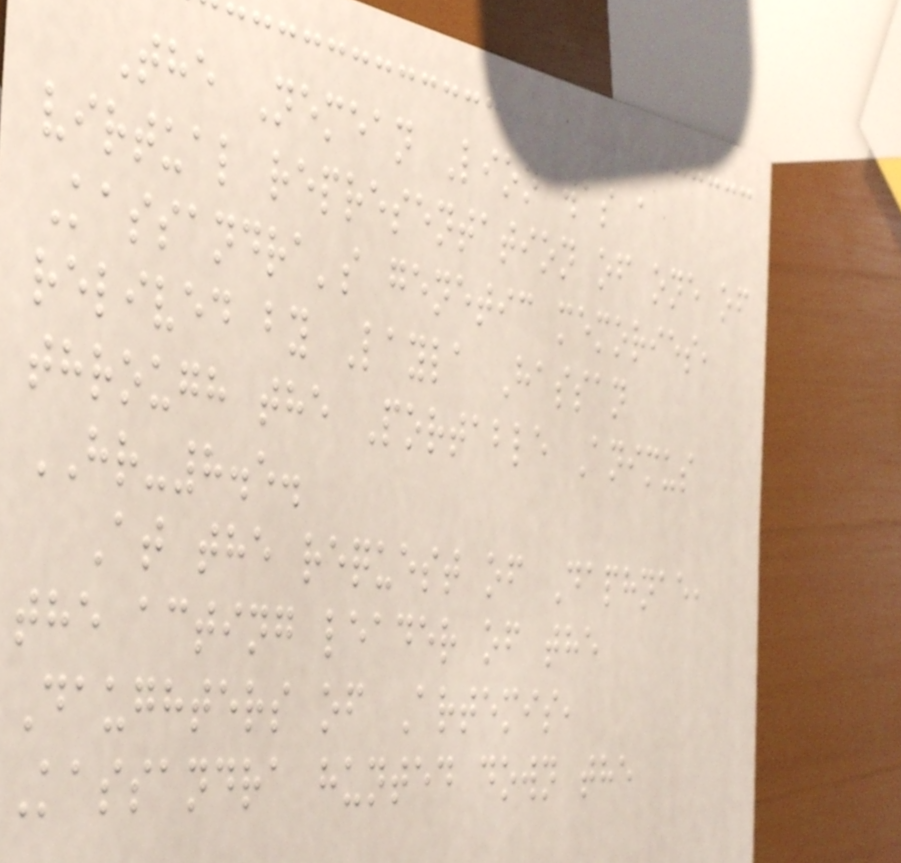The Nemean Lion was a
virtual representation of one of
Kassandra's genetic memories,
relived by Layla Hassan
through the Portable Animus
HR-8.5.
At the request of Daphnae,
the acting leader of the
Daughters of Artemis,
Kassandra hunted down the
